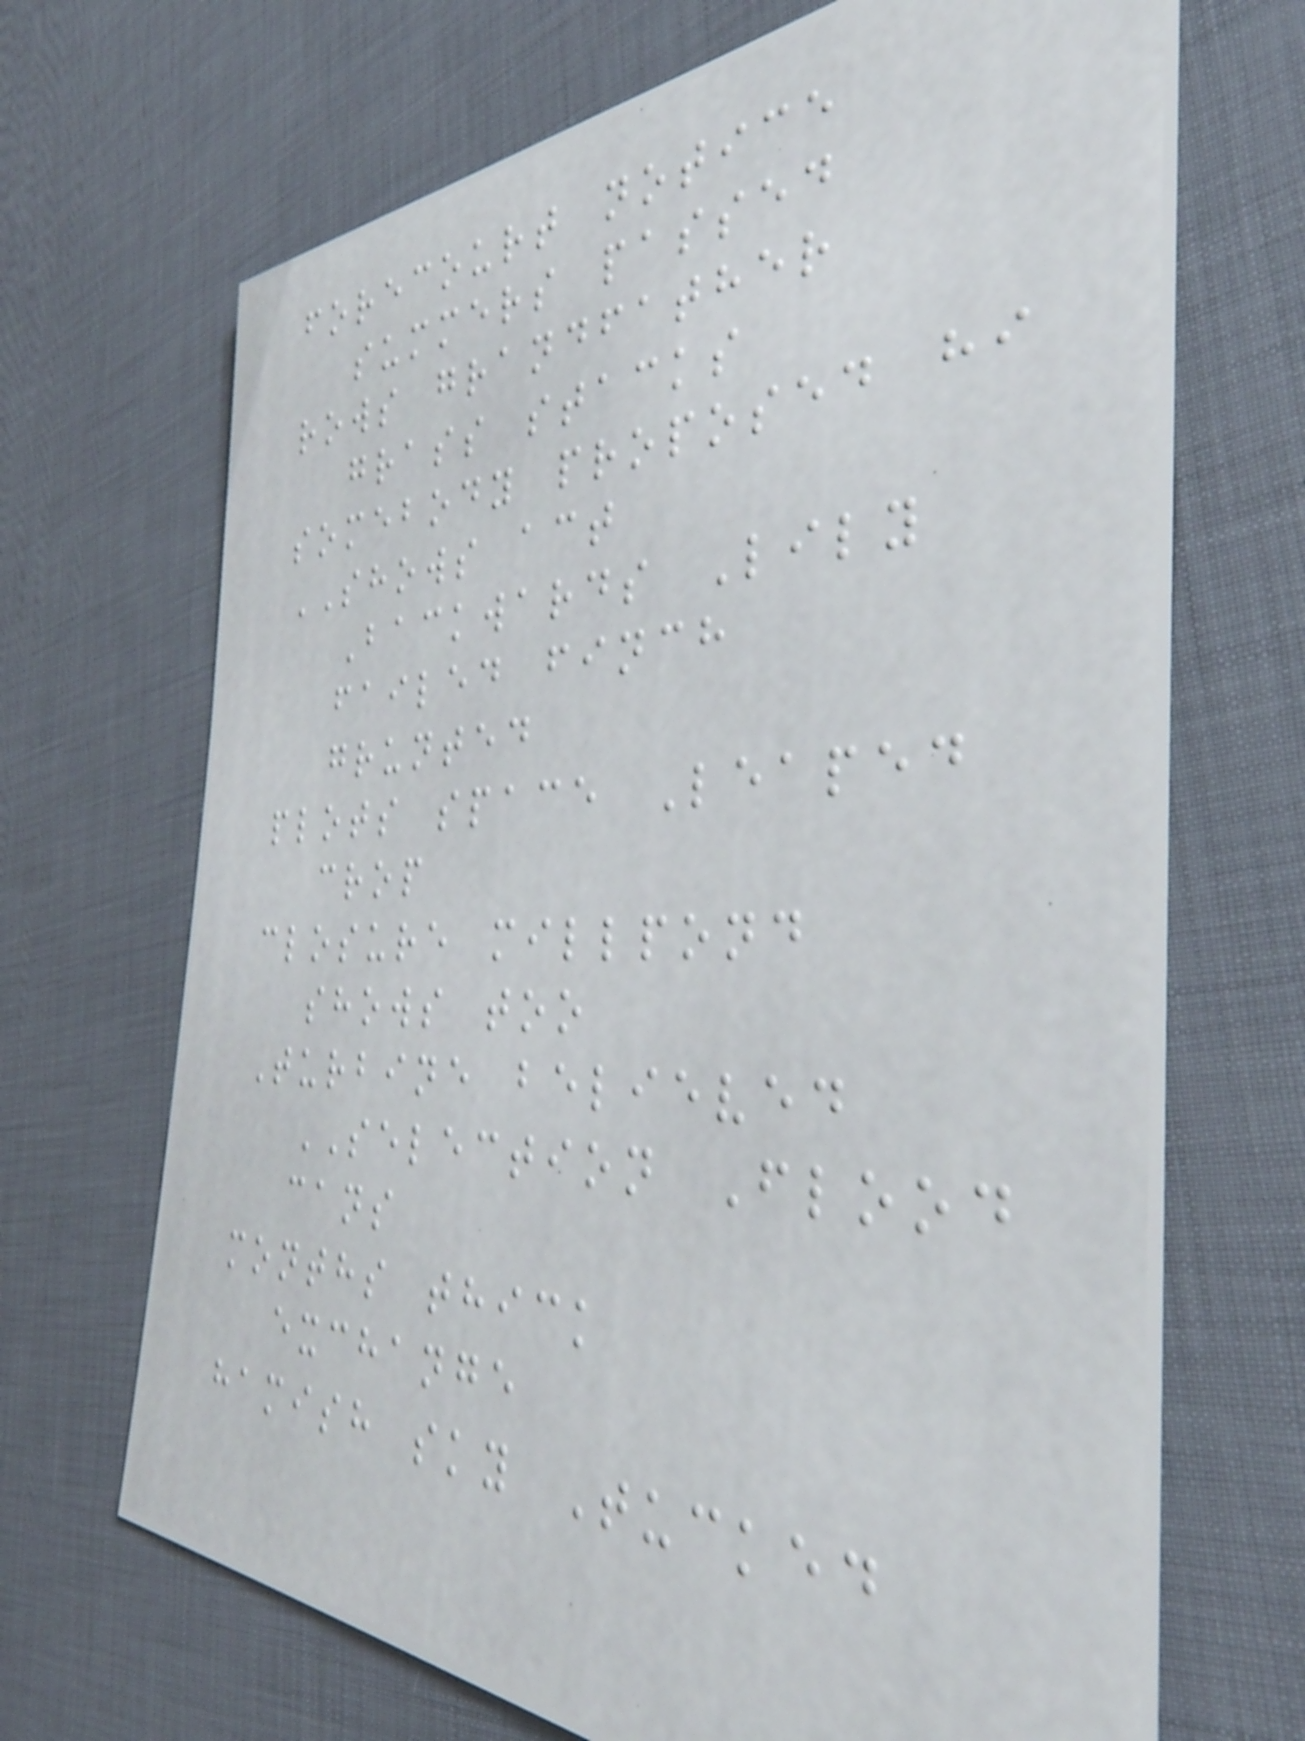forecourt notice
summers passed
rows grandfather
grass stacks
somebody proposed hi
SHOWS act
Backwards Lily
failed finch
grunted
plots space Leaped
crop
closure millpond
shows too
Turbine believed
SELECTION Flood
cans
months thick
exchange
hamish sky Tucked
